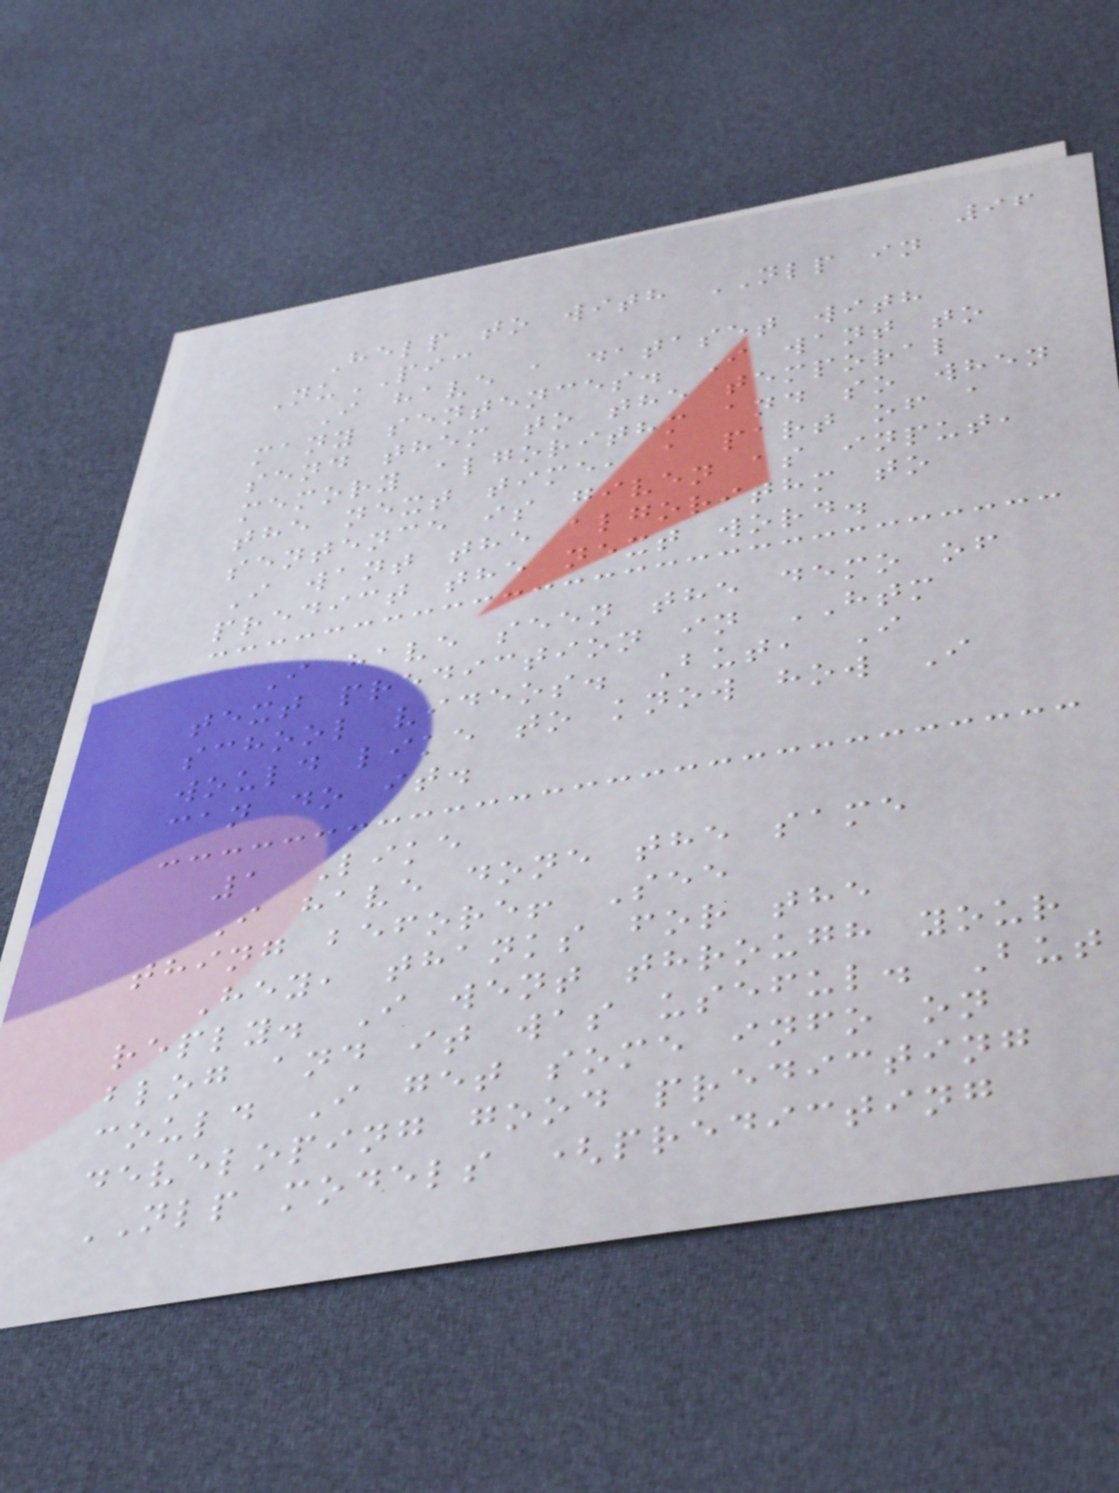96
Help to with NLP in
NuPIC
I have a dataset with
many sentences. I want to
send them to the temporal
memory algorithm and so when
the next time, a part of a
sentence is given as input,
I want the algorithm to
predict the next word.
I have seen the demo of
text prediction in HTM
school videos. But, I
would like to know how I
can do it.
1 Like
I have done the same
thing before! See
Hey, thanks for the
reply. I went through your
blog and it was useful. But
could I get some info on
developing good predicting
NLP models (predicting
